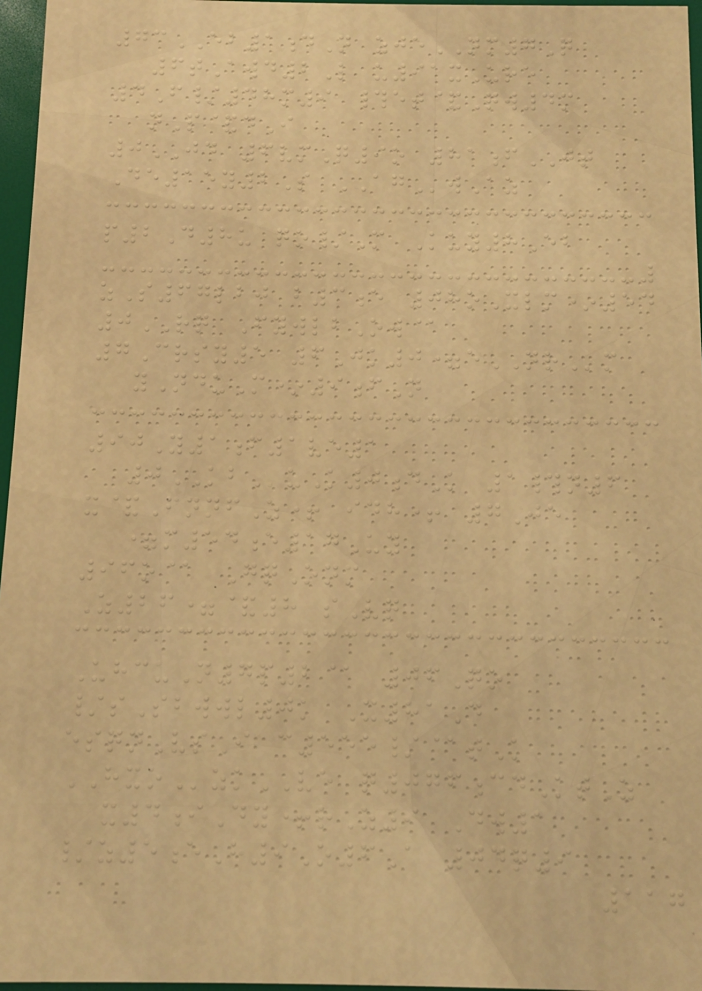73EB1dN zjeNM7Q
6tAwd2L u91xUre
4F/48m9 #et&Qw4m
nP&dI
0JD 6vmQ9o 81fJT
De15y2S AGwAz
p2D8u qo/M Kuy8Eb
zS67lbj b3e 08oXlm*54
0RQ FywlbOw@
7Crsy5 6Jk0=eNRm
yNduM*9fN
90Y1f1ve1
0KBuK0dK 1#n6
x&FnnfZ+ idh+ 7Je
=m54e17Uy
96o@ GqOnm
Z26=&8 sVq
UhcuN7p2@ 06Qo
/sSbwwl0k X81D
esqnVsI c555/@tK
HXOzkVE q076cdKtZ
x4iDy+rZ9 Dw1
/z5eH9O6A 04q9
117
